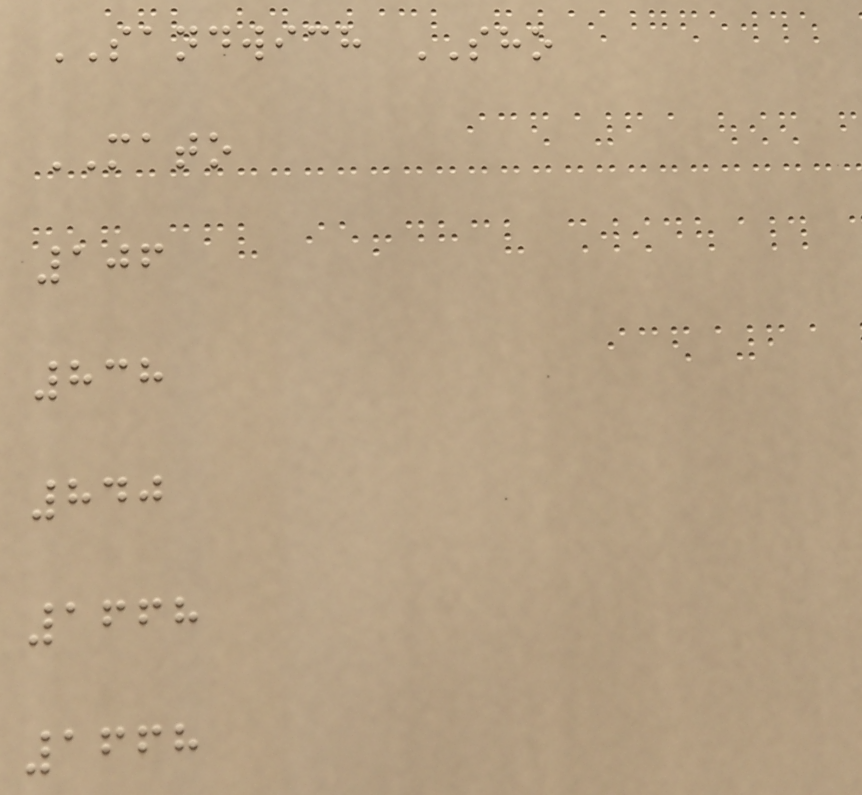SANDWICH SHO
MATO
106
838
840
1668
1668
